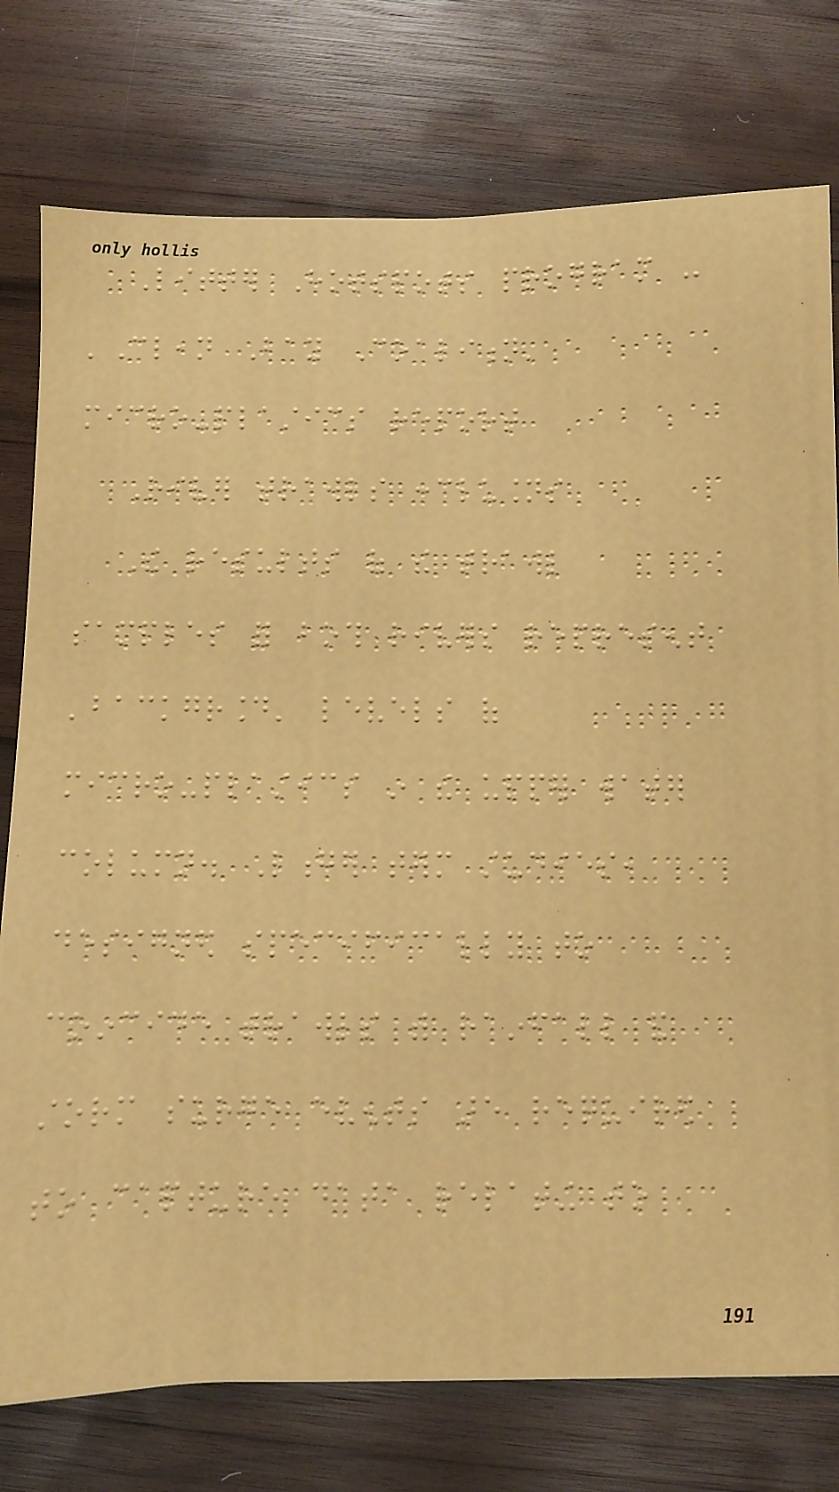Litter Hotspots program -
'Clean Bay Coalition'
micro-plastics report
River trawls conclusions
The results of the trawl
samples for both rivers represent
'background' levels of
micro-plastics in the upper water
column. Longer term studies,
designed specifically to
coincide trawls with rainfall and
storm surge events are required
to capture data relating to
